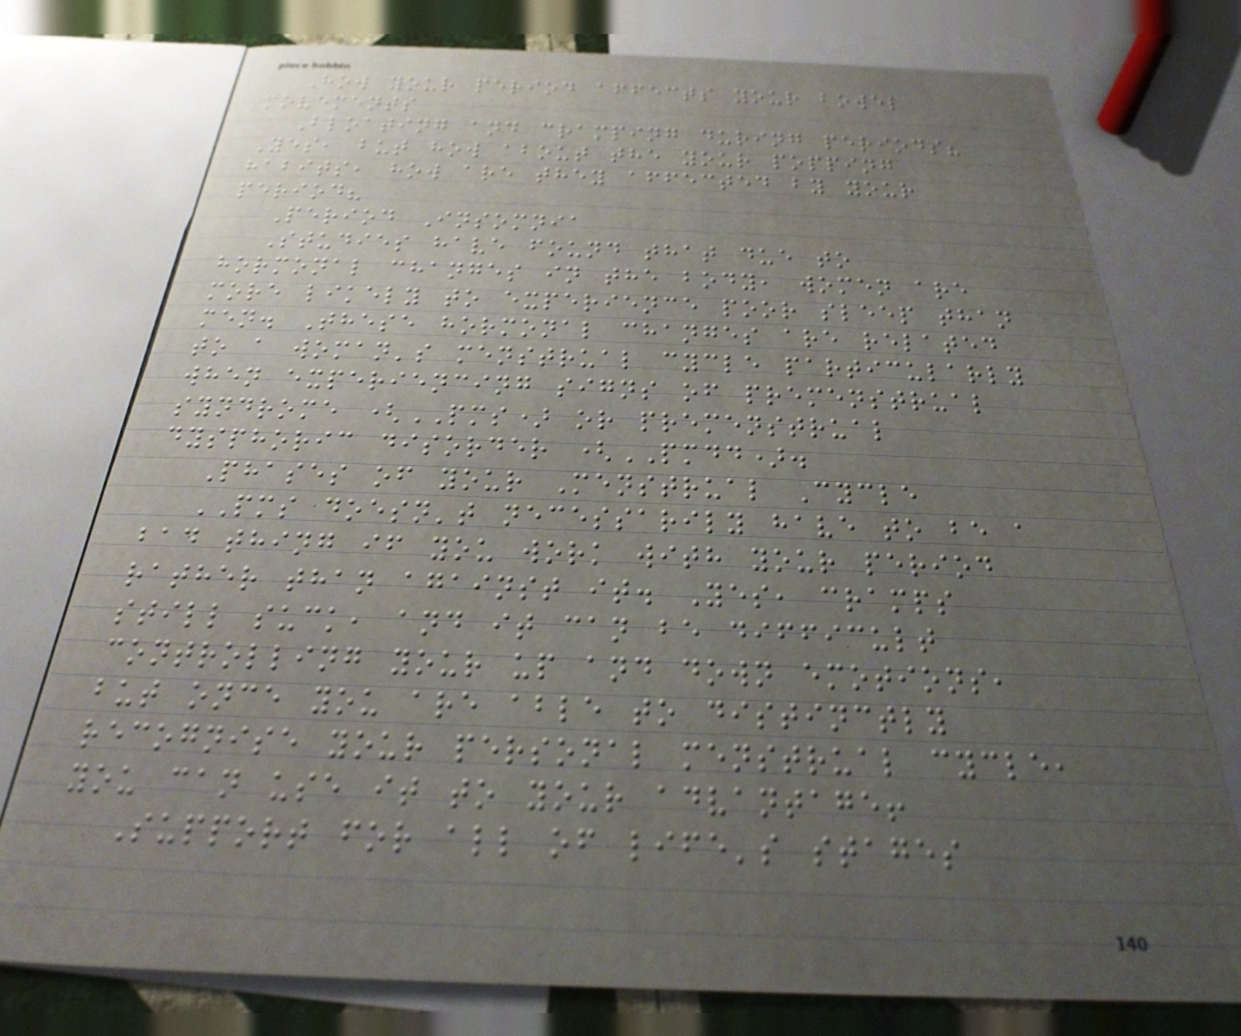How your period affects your bowel
movements
Bloating and cramping during periods?
Yes, but how about the your popping
habits, how are they affected by your
period?
Period Insomnia
Studies have found that due to
hormonal changes in the body, women are
more likely to experience poor sleep than
men. These hormonal changes are related
to a woman's menstrual cycle particularly
when experiencing signs of premenstrual
syndrome (PMS) or premenstrual
dysphoric disorder (PMDD).
Phases of your Menstrual Cycle
PMS doesn't necessarily have to be a
bad thing if you work with your period
rather than against it. Yes, cramps
still suck, and it can be difficult
controlling your up and down emotions,
but once you are able to distinctly
recognise your personal menstrual cycle,
you can use it to your advantage!
Support for all of life's stages
